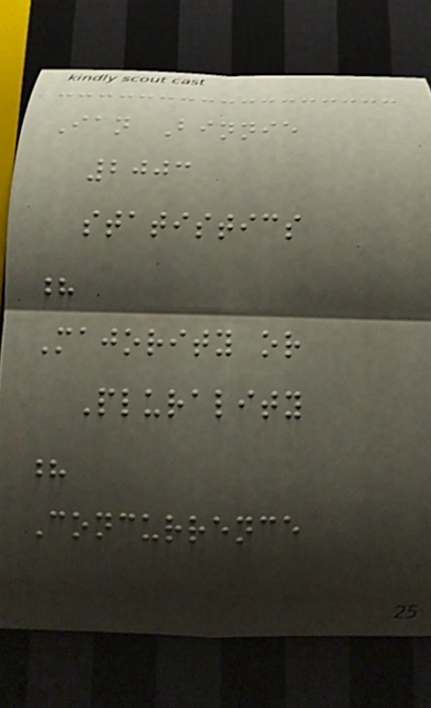Ian Binnie
2003
statistics
?
Majority or
Plurality
?
Concurrence
